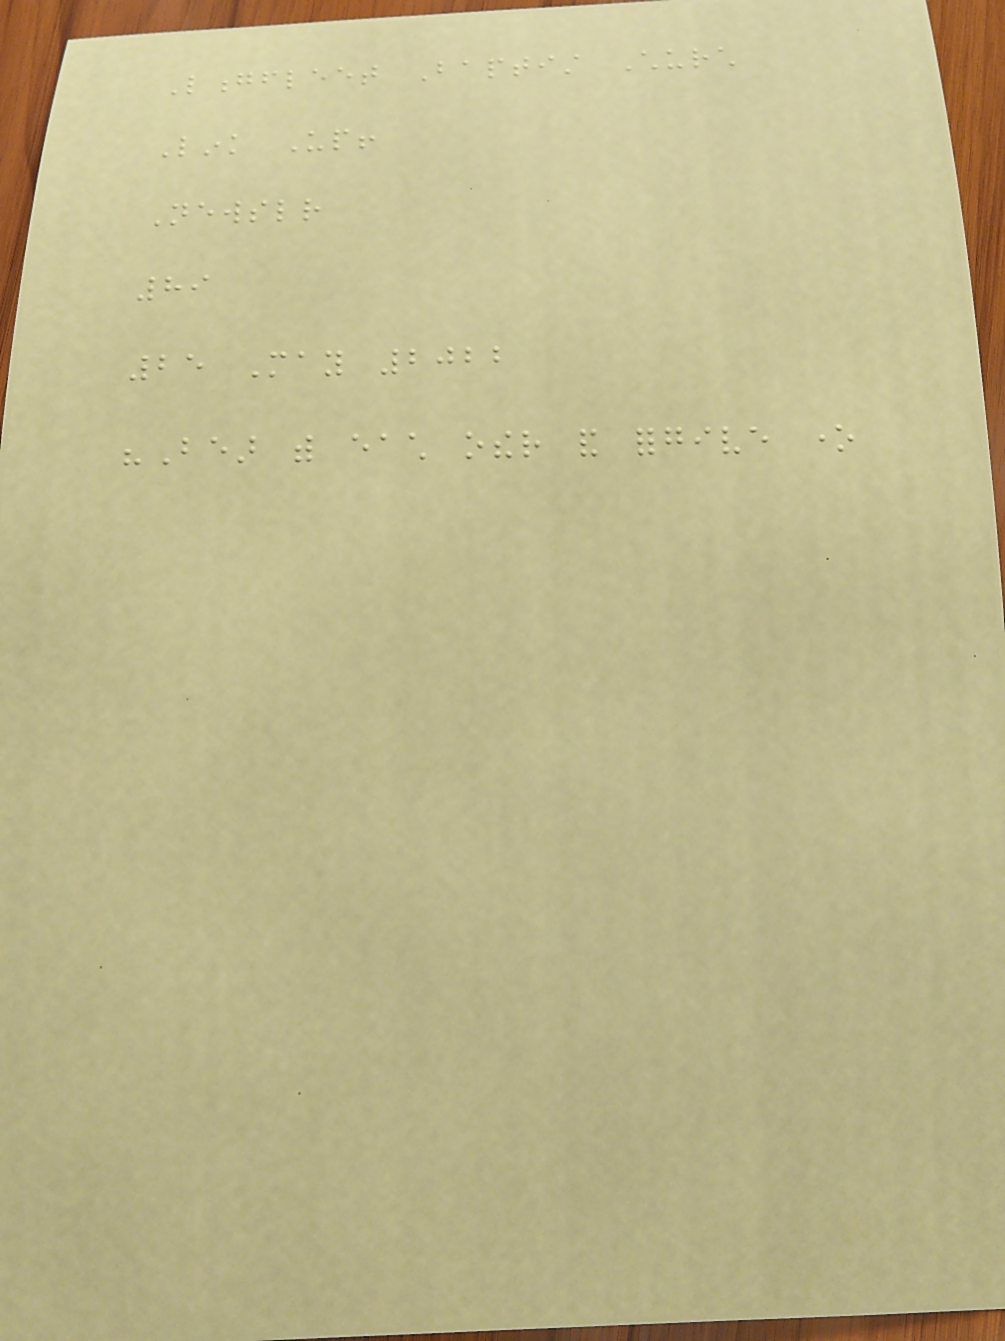Longfleet Baptist Church
Link Up!
Newsletter
89
25 May 2022
"Bear with each other and forgive one
